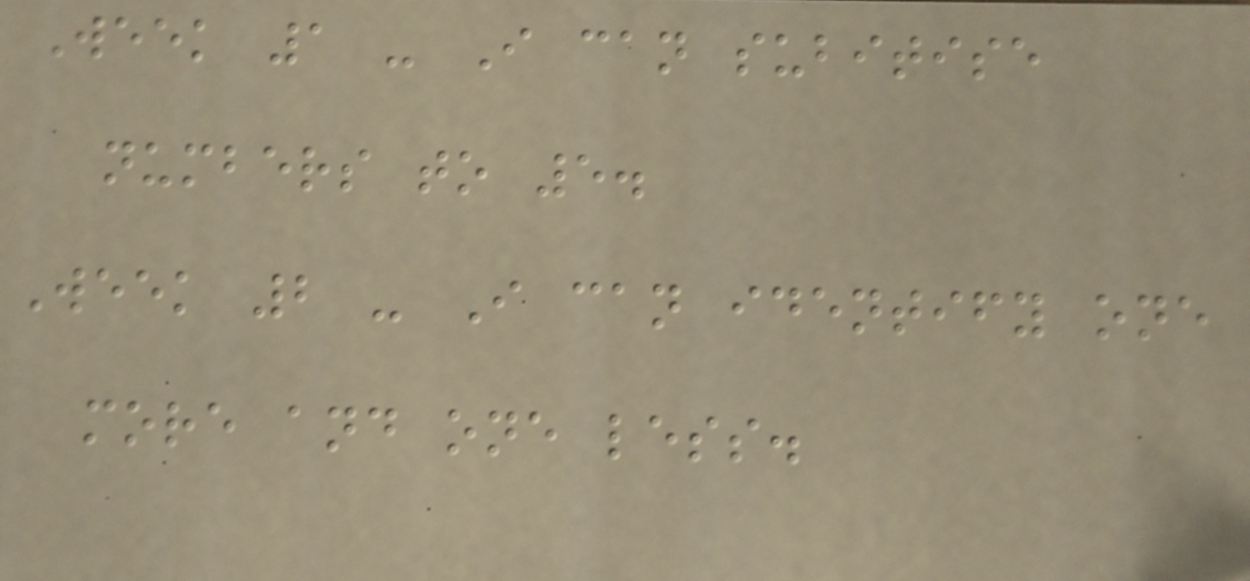Week 1 - I can subitise
numbers to 5.
Week 2 - I can identify one
more and one less.
